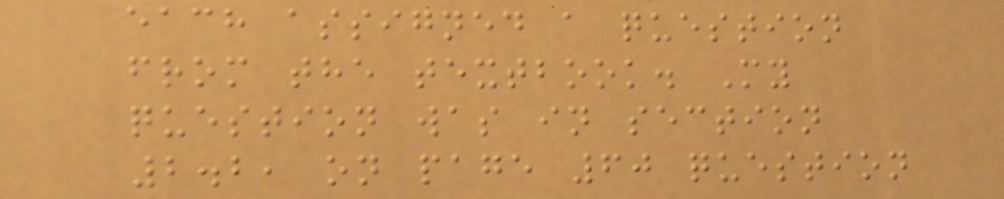each assigned a question
from the textbook. My
question was in section
2.2, on page 60 question
